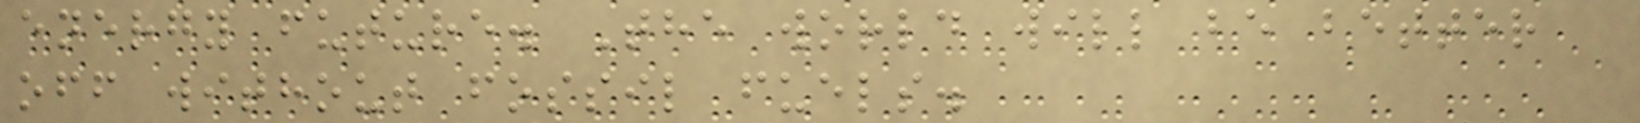energy future. The world will be better
off without fossil fuels.
